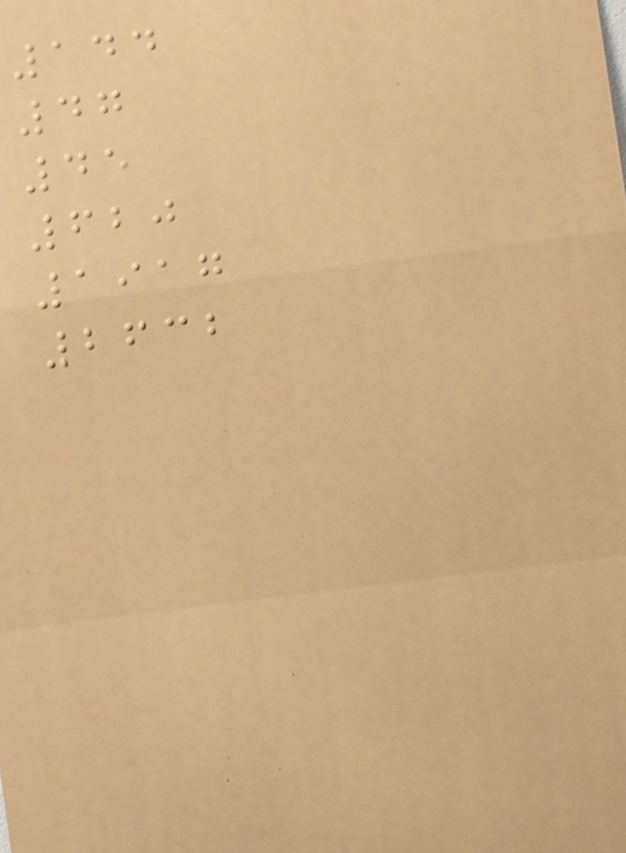144
47
45
620
1917
2632
